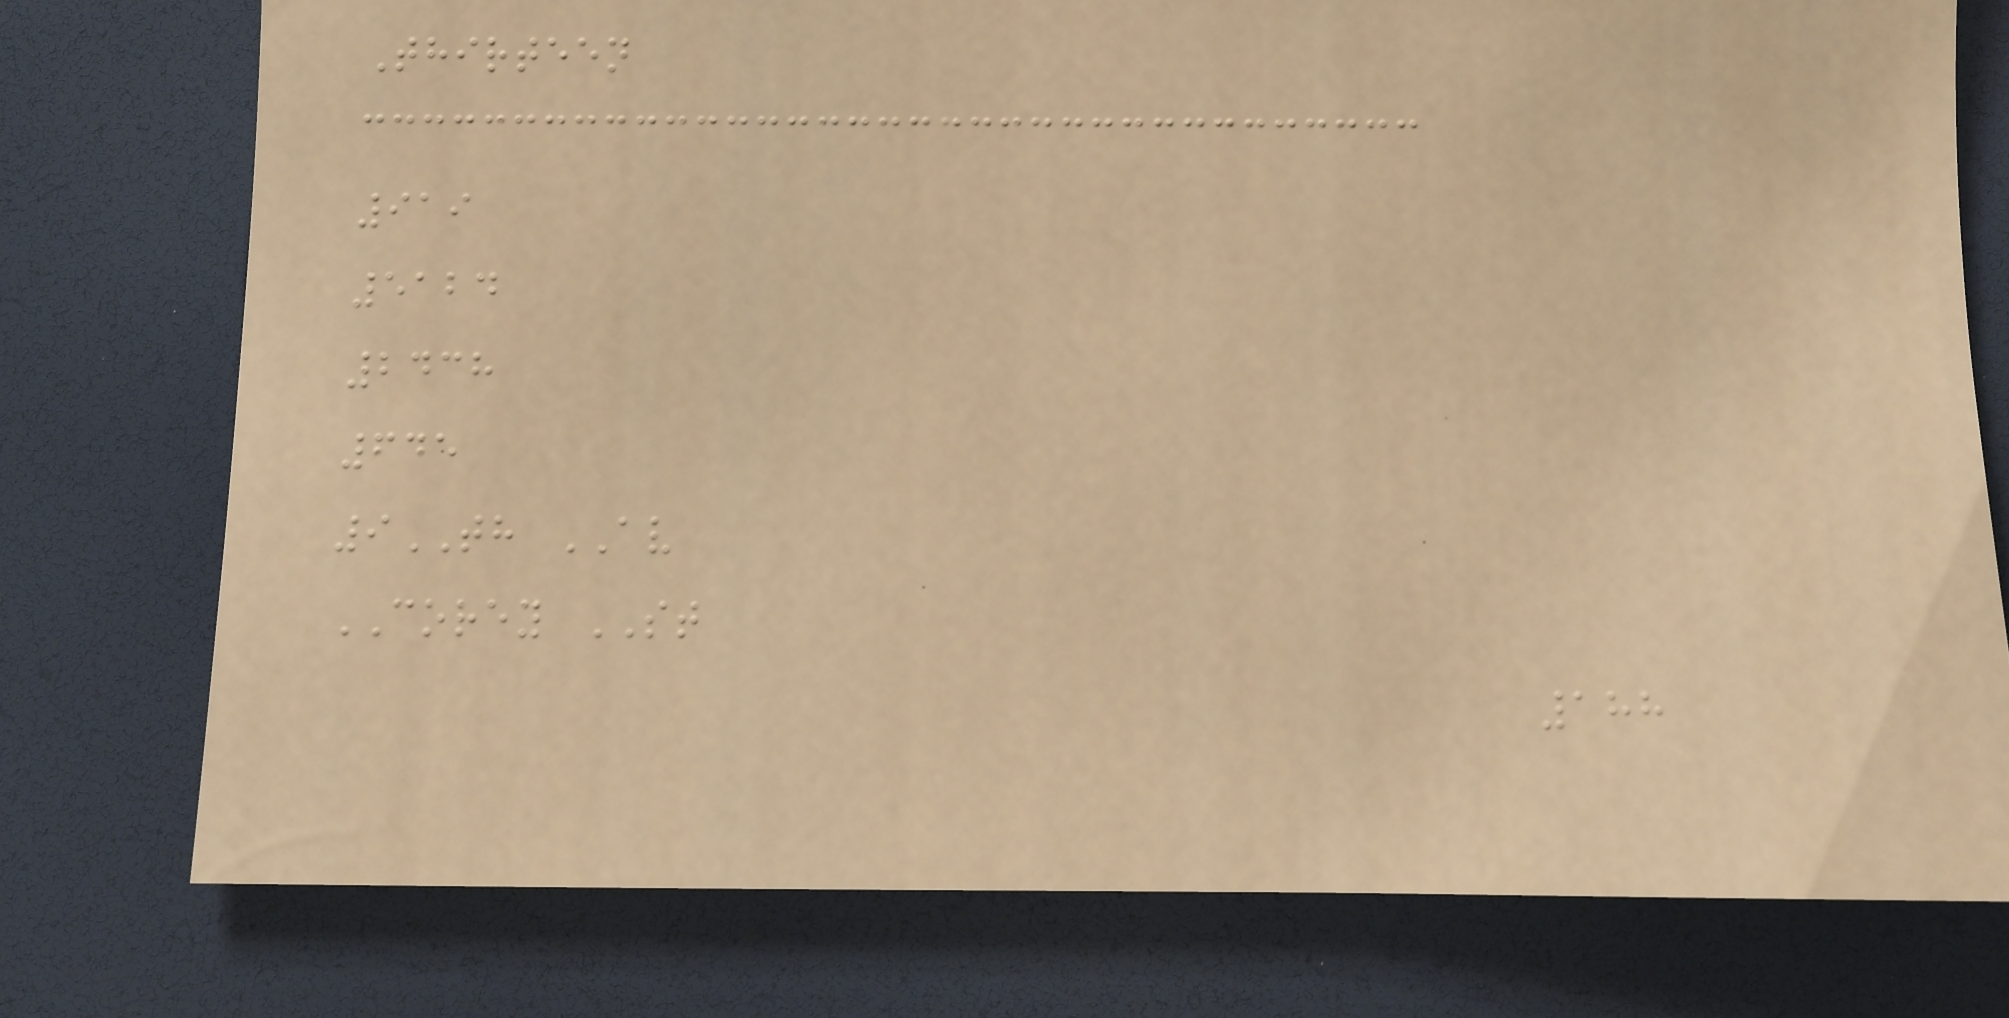Thirteen
919
5124
2438
645
9TH AV
COREY ST
188
